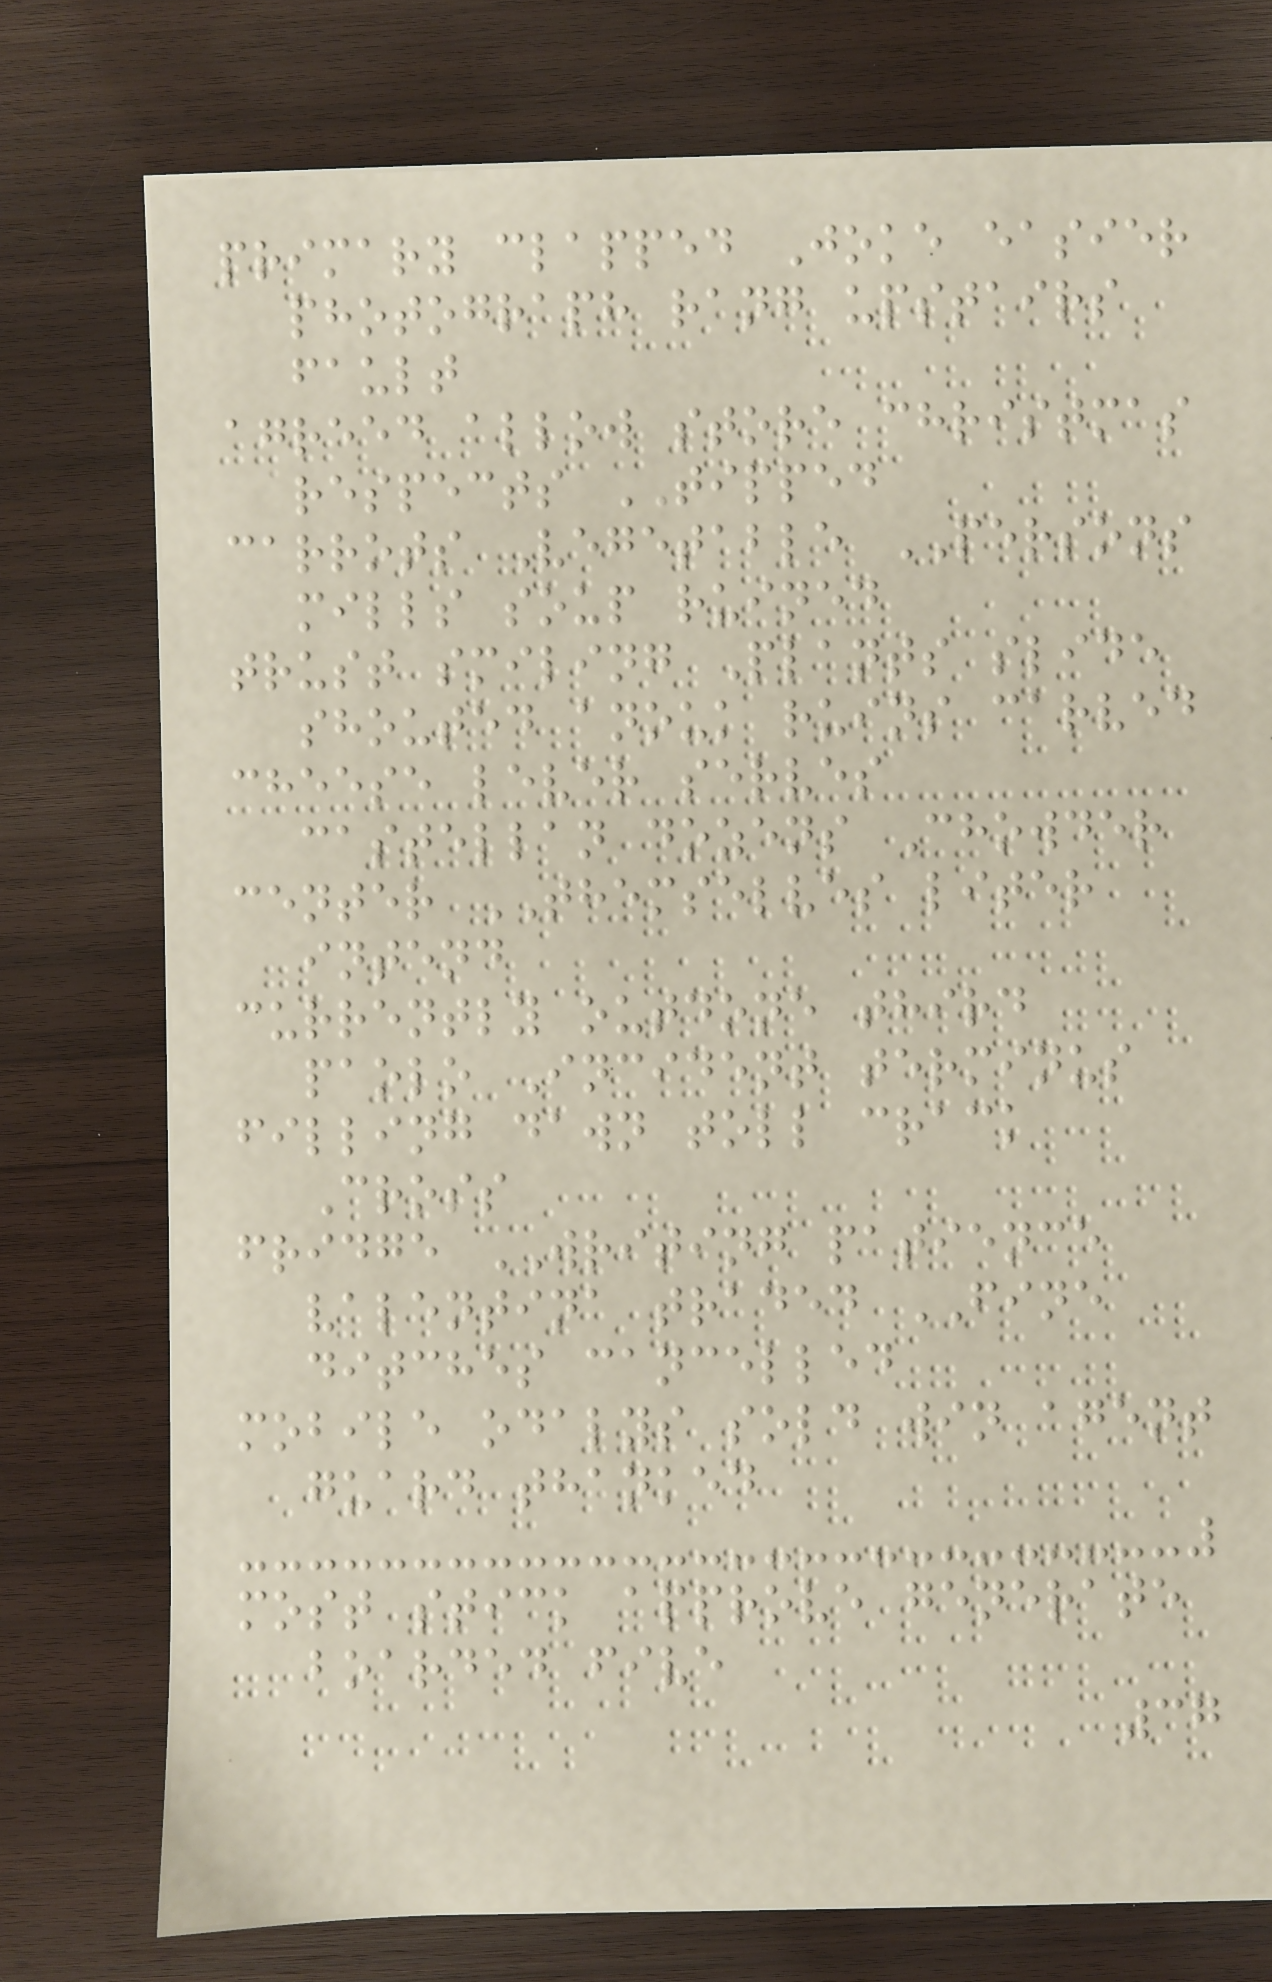primary clapped Joke easier
photograph rang upstairs
fault
agreed allow store christmas
respects TIPPED
carrots Vegetable PERSONS
mills soup ruined
trust smiling Plants slide
shouted anouk ruins carved
cheese lever serves
castellan dozens Chowder
center THEMSELVES liter
intend
currently outdone third
paolo Incident terminus
filling dawn toll crack
Cross
fridge WRITING patience
valentina traded FINE
ditches cancelled
mobile odalys sold win agent
guard thanked
most stick approve generate
boarded five
37
